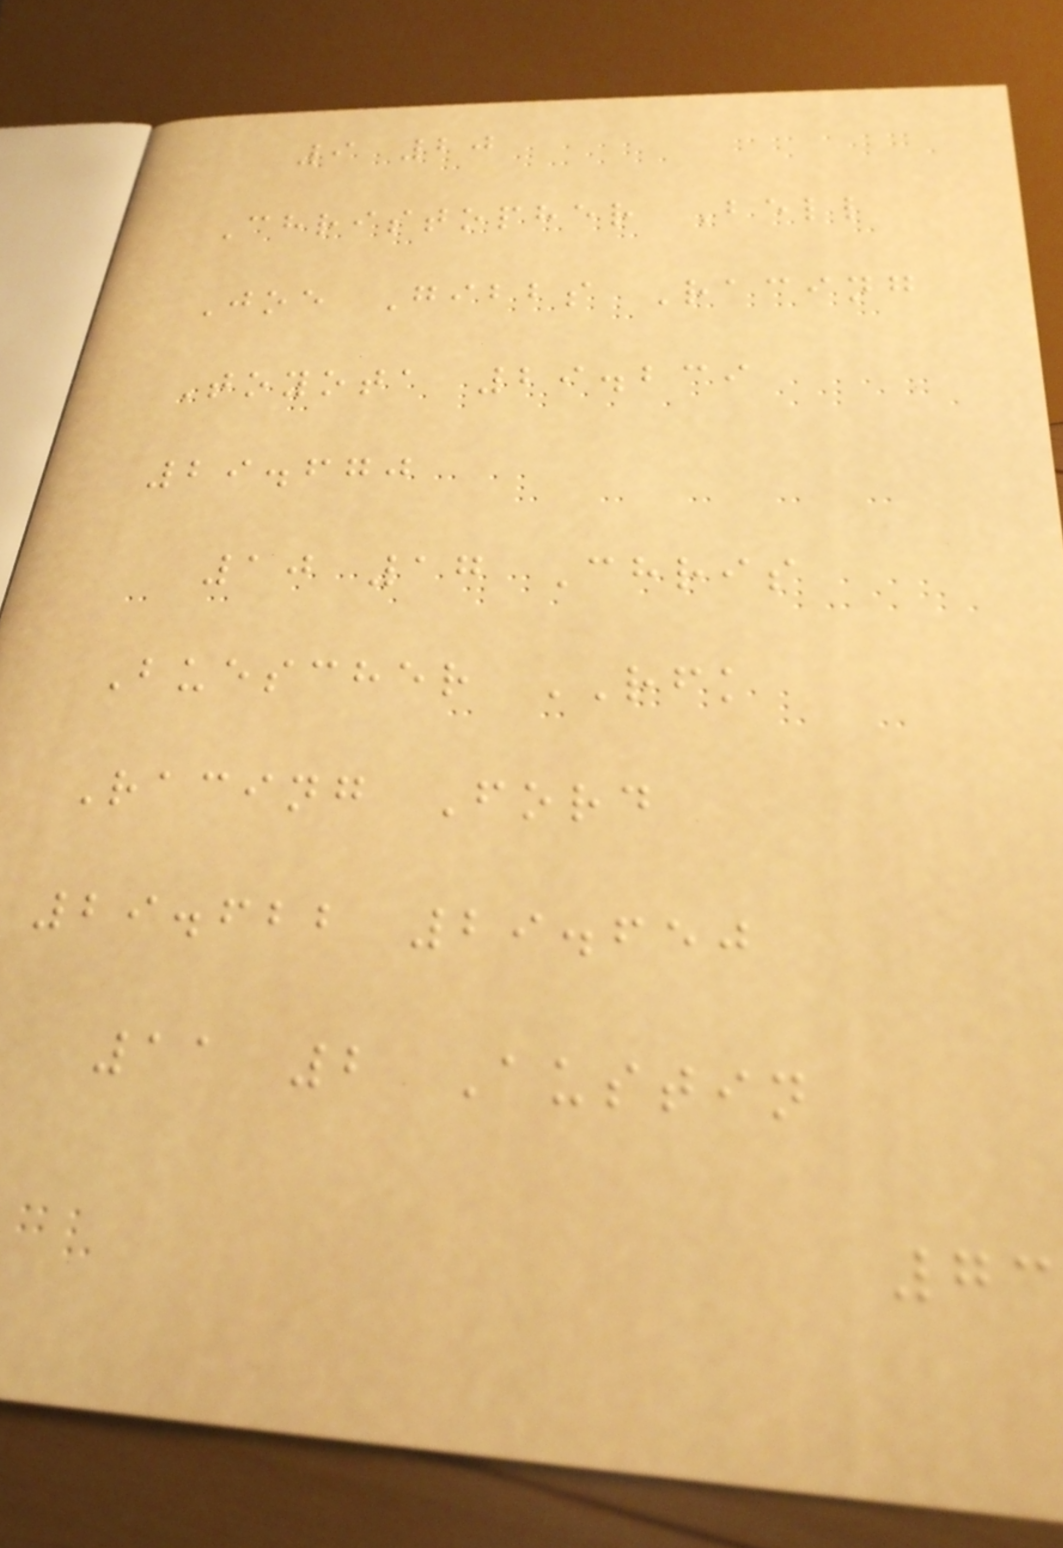9 20
Christopher Bell
Joe Gibbs Racing
Toyota 29.239
29.670
10 17 Chris
Buescher RFK
Racing Ford
29.622 29.650
11 2 Austin
73
